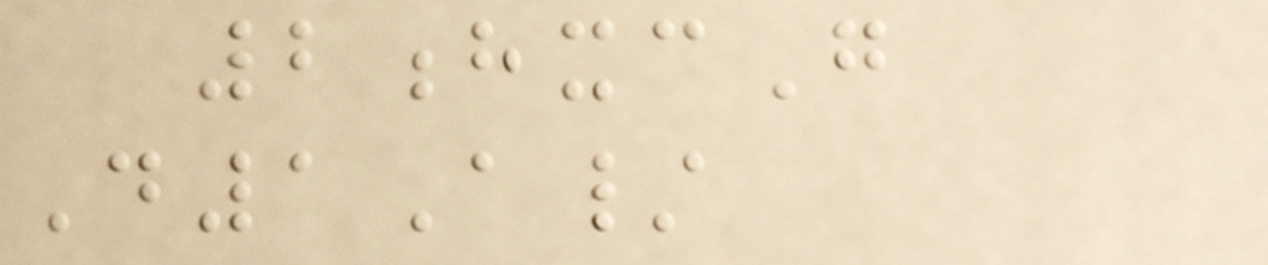2hxcG
D1A/
